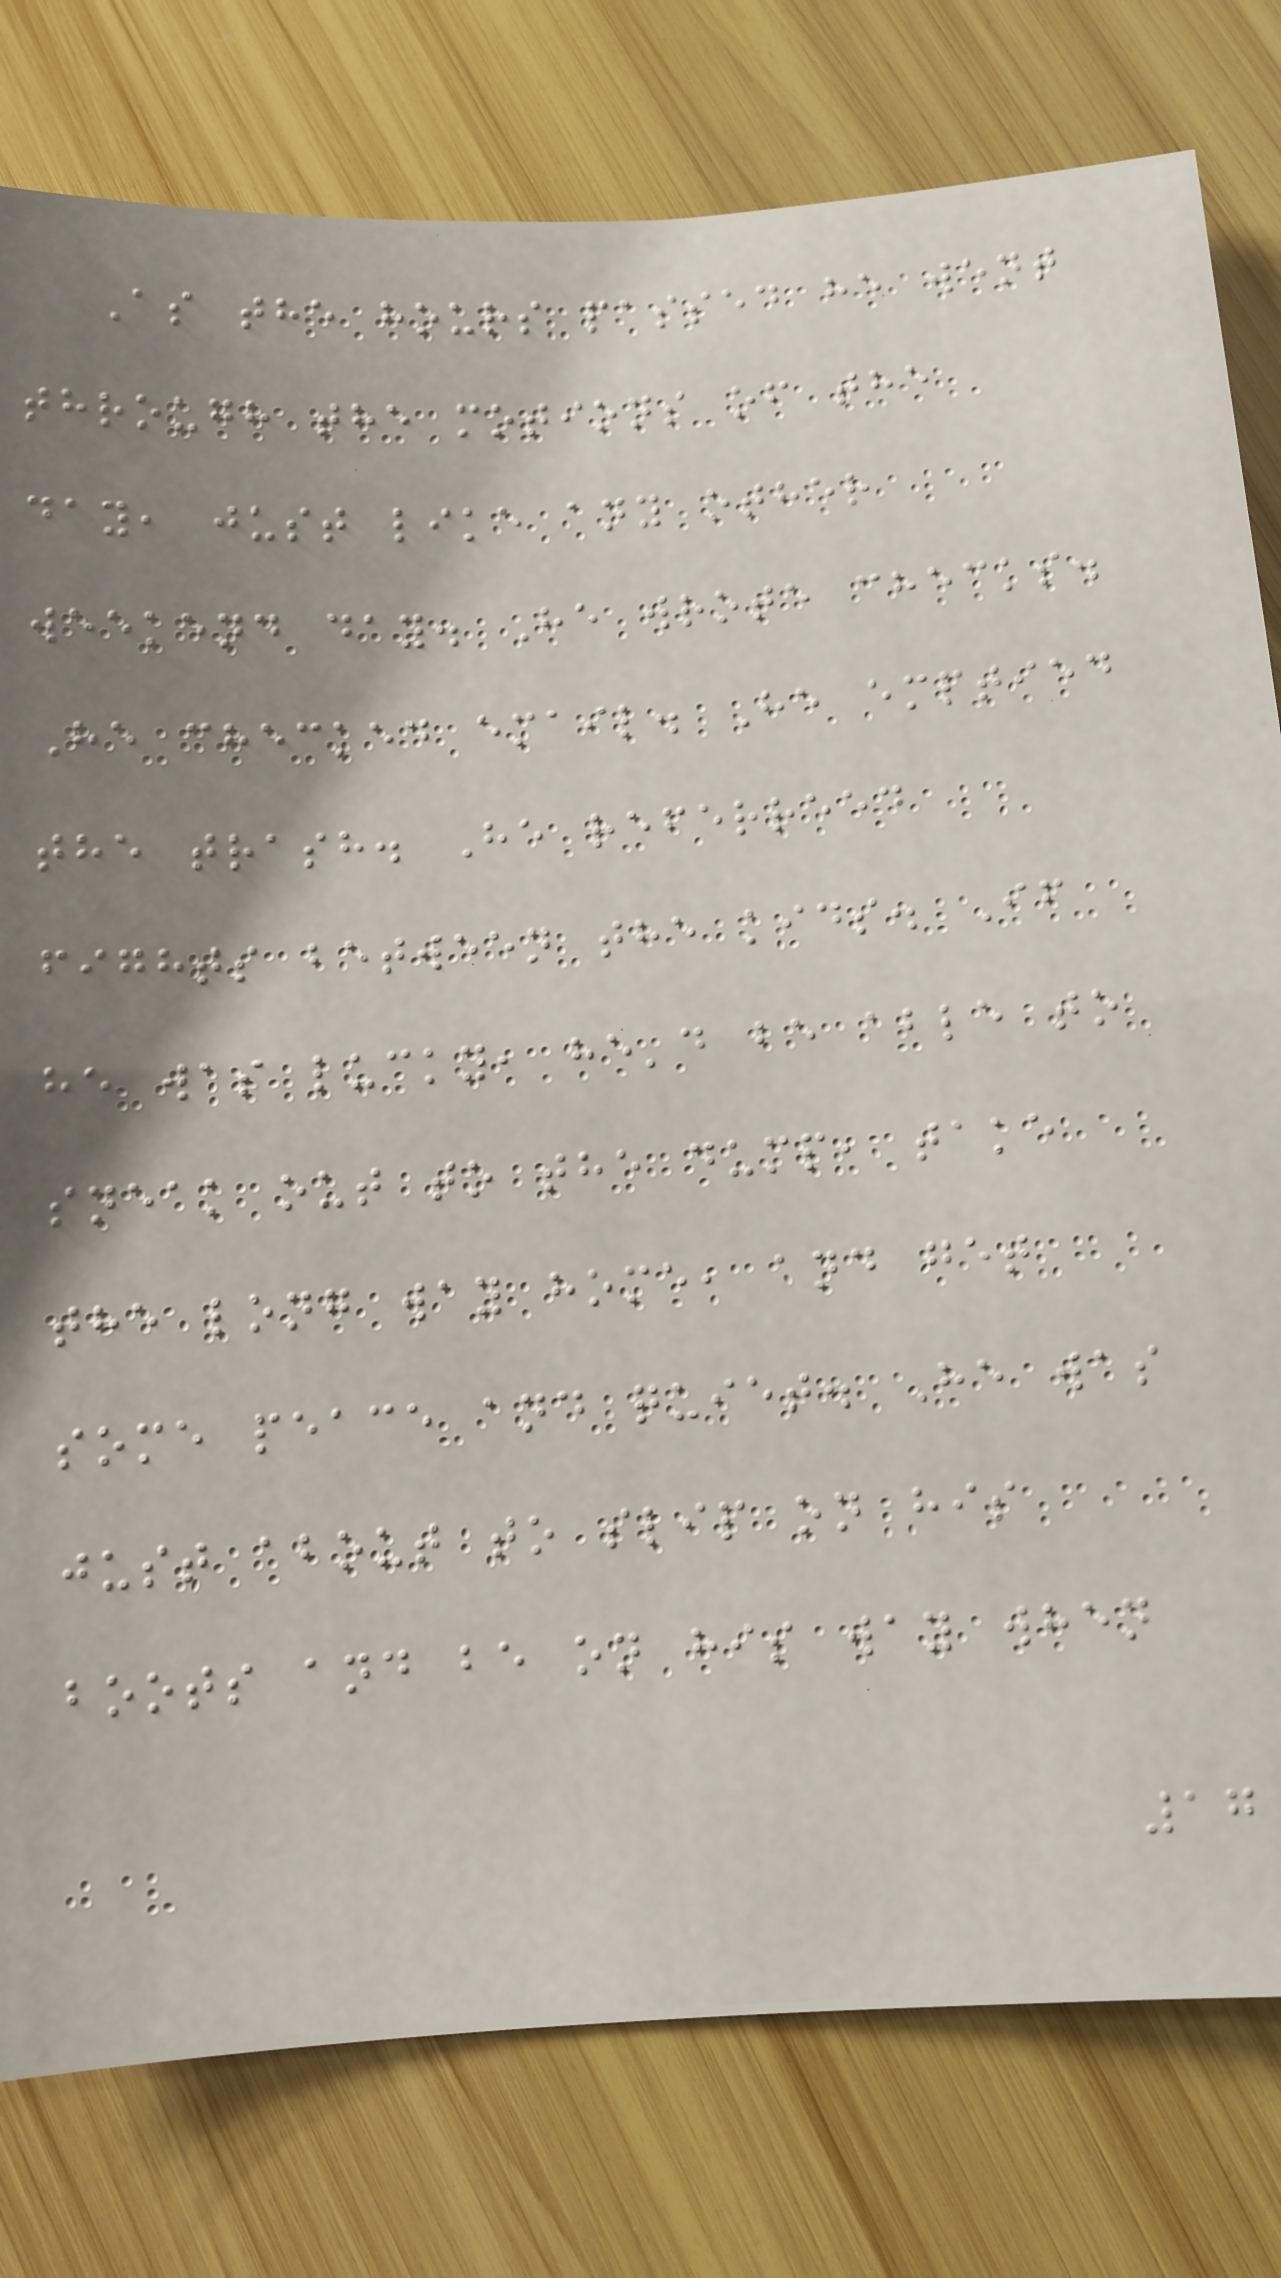As the hours passed he went
through the motions of the
day, just like any other
weekend day. He wrote checks.
He checked email. He emptied
the trash. He referreed
fights between the kids. If
he was lucky, he'd be able to
sneak out to the dump, take
the long way home, and get
some peace and quiet. He was
just about to slip on his
boots and be on his way when
17
